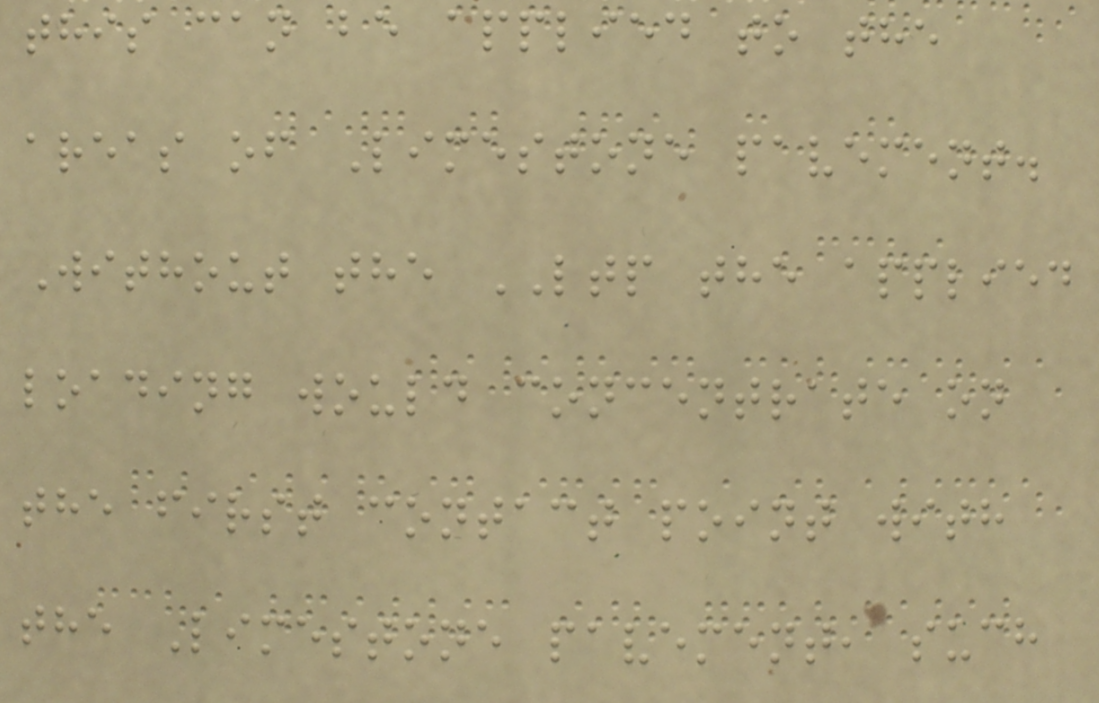this can be applied to the
areas of Limestone pavement.
Without the LTP the applied
loading would concentrate on
the first contact point with
the Limestone pavement, such
